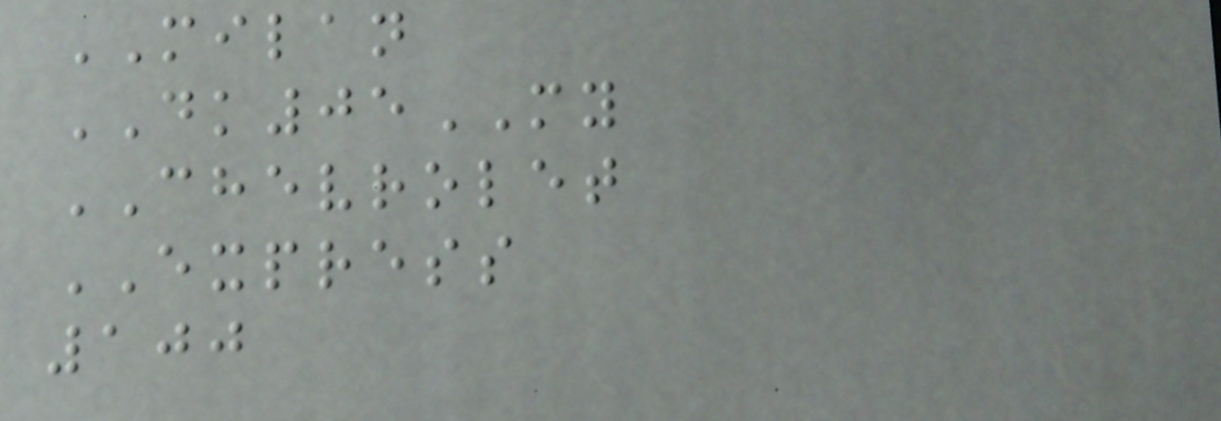MILAN
DK05MY
CHEVROLET
EXPRESS
100
